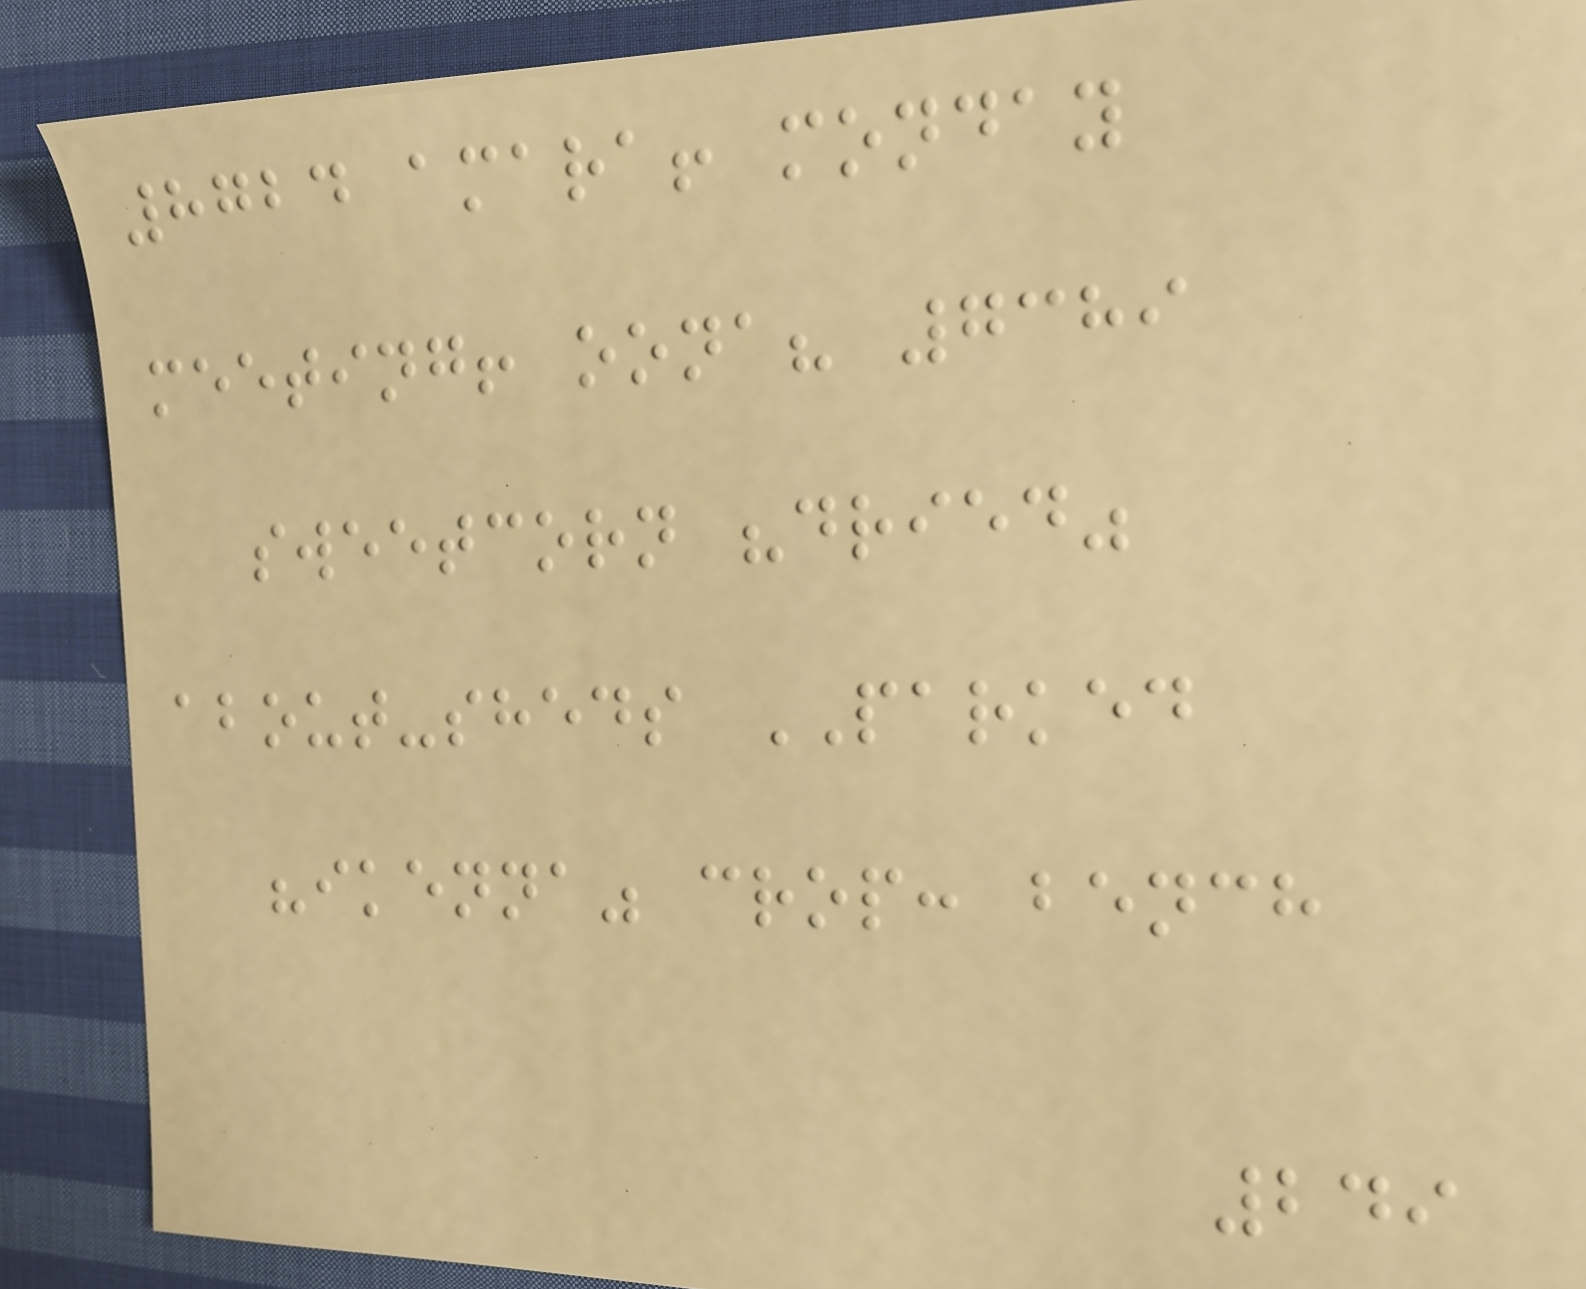8724 amara! monday
meeting! oona? 7389
sweetcorn "dried"
about-sheds PARKED
"ikenna" crop: bench
249
